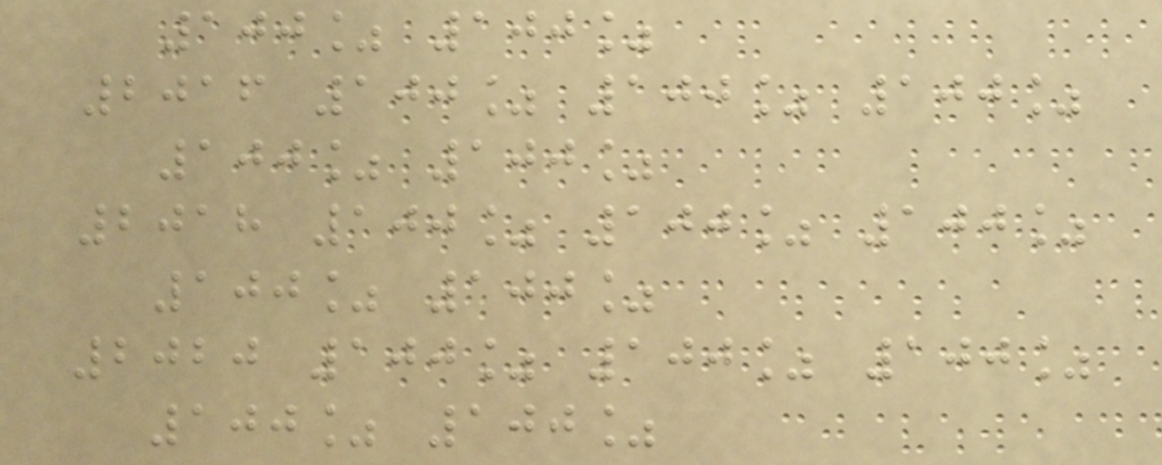100% 100%
2016 100% 100% 100%
100% 100%
2018 100% 100% 100%
100% 100%
2020 100% 100% 100%
100% 100%
